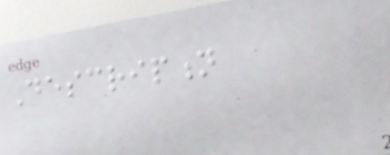Description
